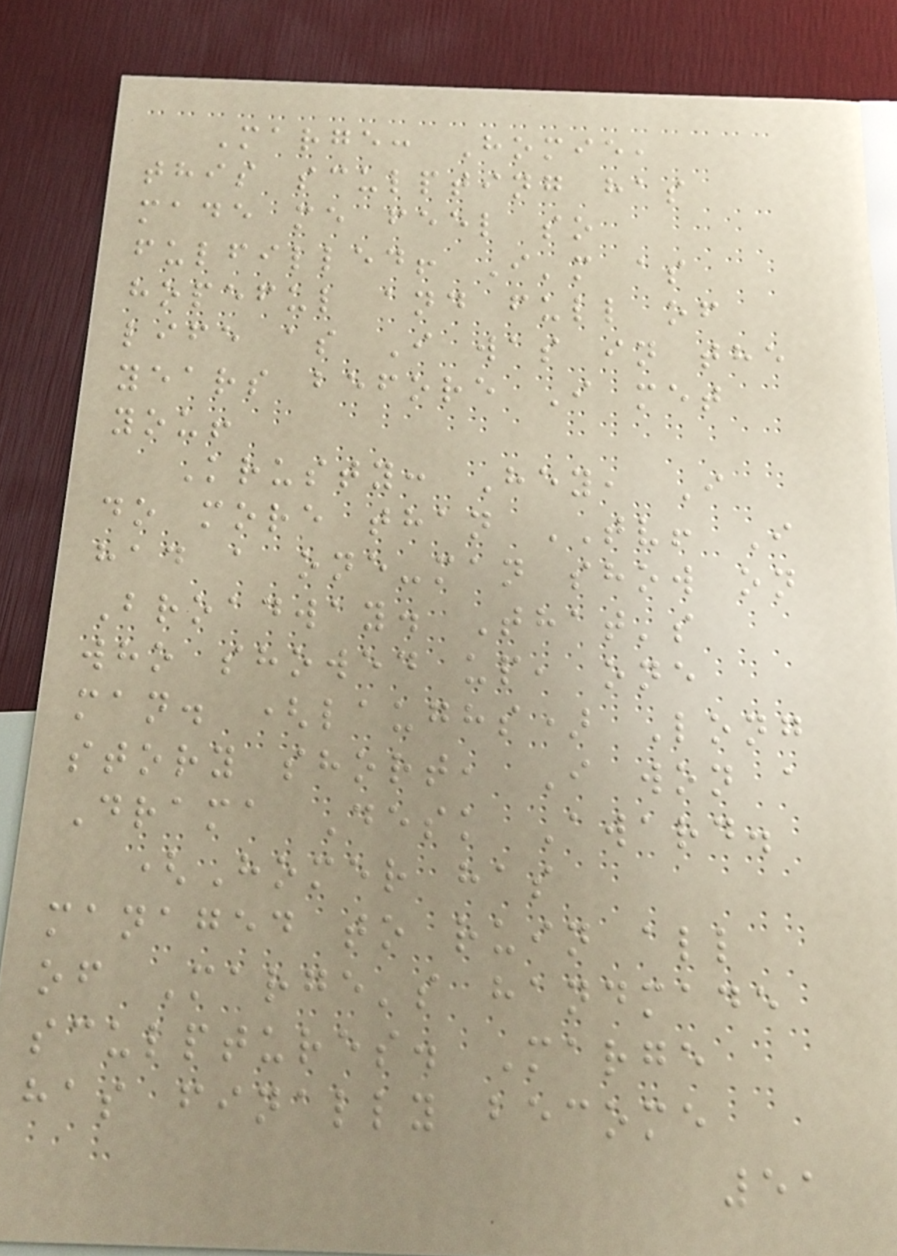Marge: Homie,
this sculpting has
made me feel so
fulfilled! I'm as
hopeful and full of
life as I was in the
years before I met
you!
Krusty: Hey, I
do more than TV! I
had a one-man show on
Broadway. That's
who showed up, one
man. (laughs) Long
story short, I won a
Drama Desk Award.
(Homer has
managed to ruin all
of Marge's handmade
sculptures. Marge
has finally become
51
